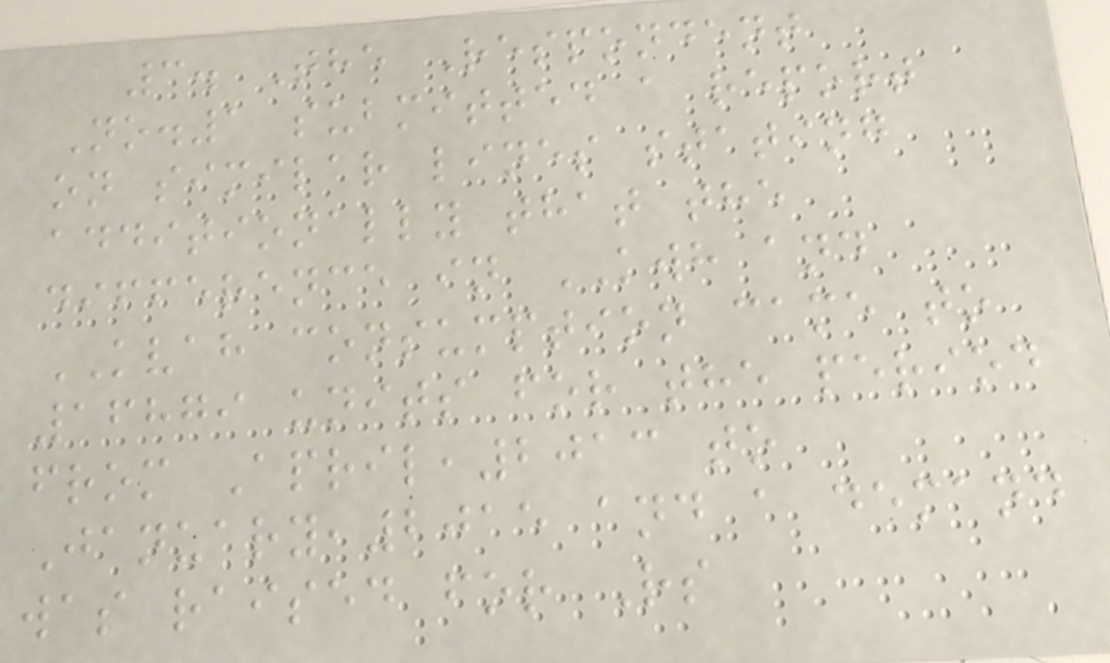3. The Respondent
No.1 submitted a report
on similar lines stating
additionally that the
difference in KWH and
KVAH consumption came to
16879 units for the period
from April,2013 to
January,2015 and a demand
was raised for Rs
